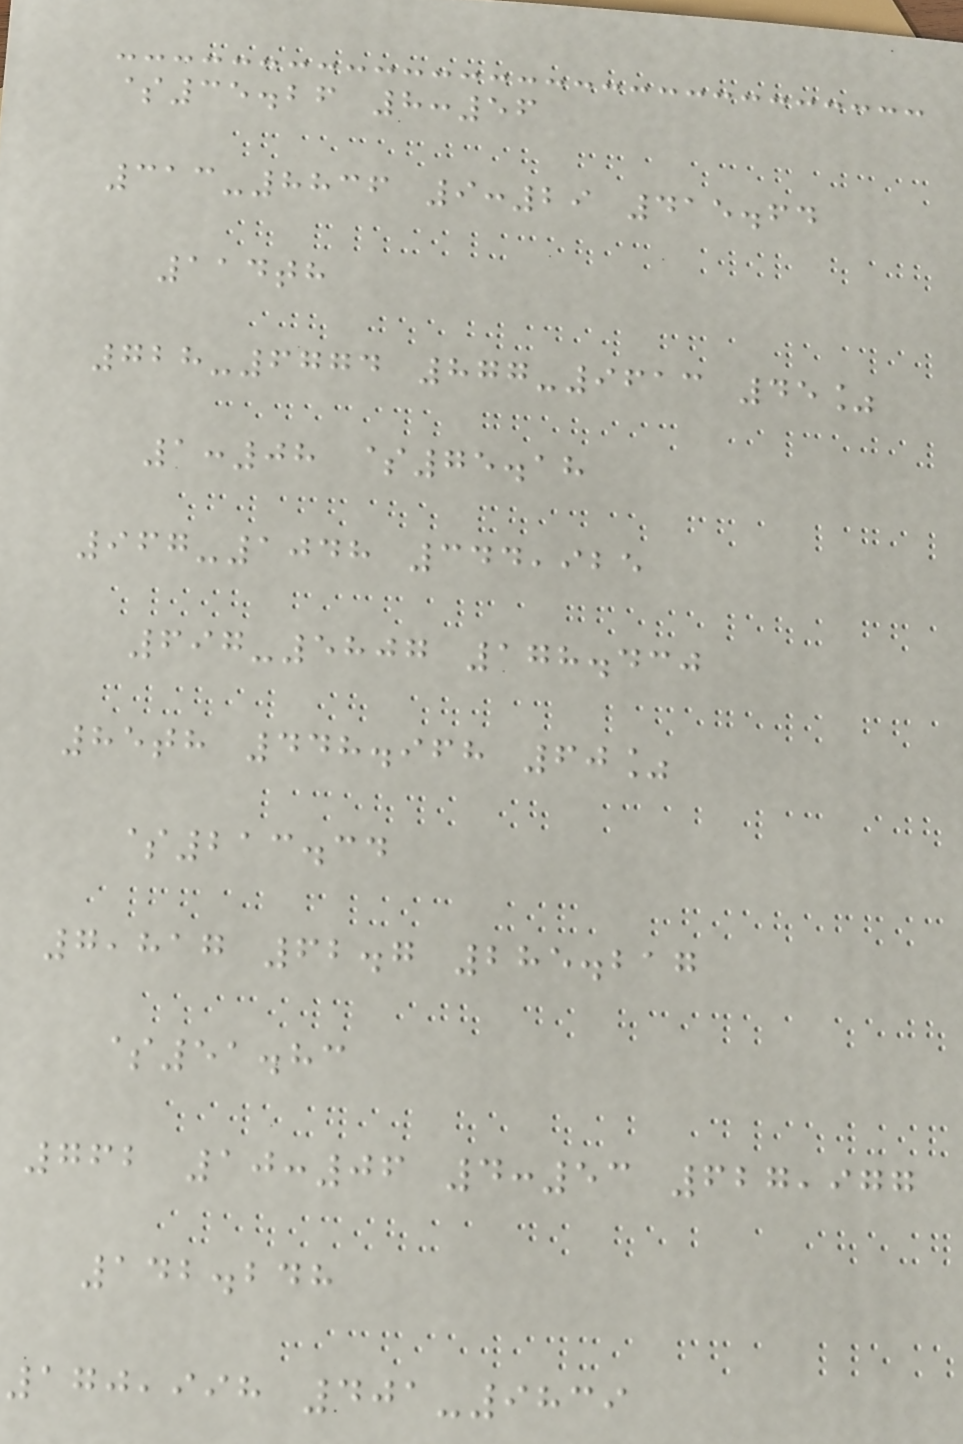$35.26 8:56
313-8836 9:29 415.64
114th
728-6774 877-9613 45%
1:08 $75.18
967-1048 344,925
697-5807 178.430
85th 448.968 60%
$213.34
7,817 62.7 285.217
$51.83
762 10:06 4:53 627,977
142.248
170,998 401-9839
